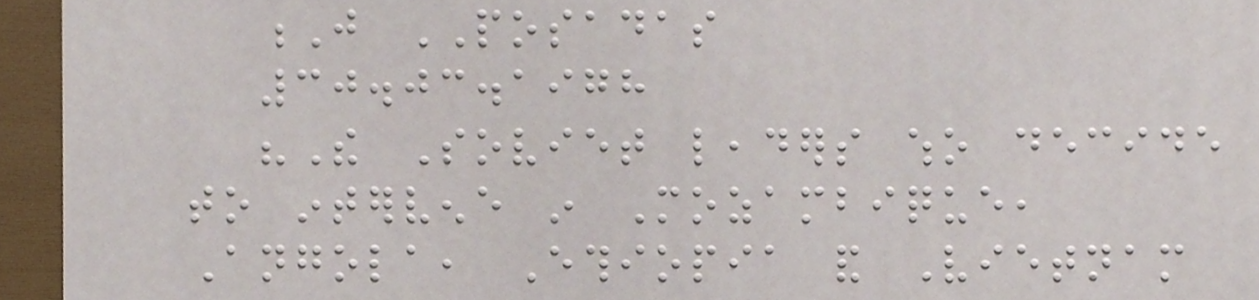J POSADAS
30.03.1978
"The Soviet leaders who decide
to intervene in Mozambique,
Angola, Ethiopia and Vietnam
